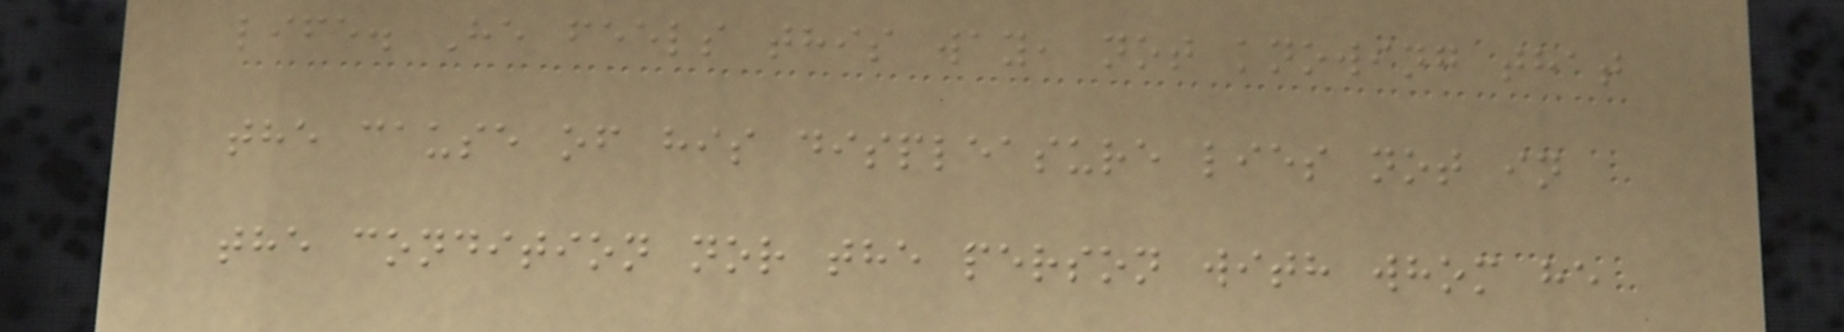life. He feels this way, not knowing that
the cause of his displeasure lies not in
the condition nor the person with whom he
